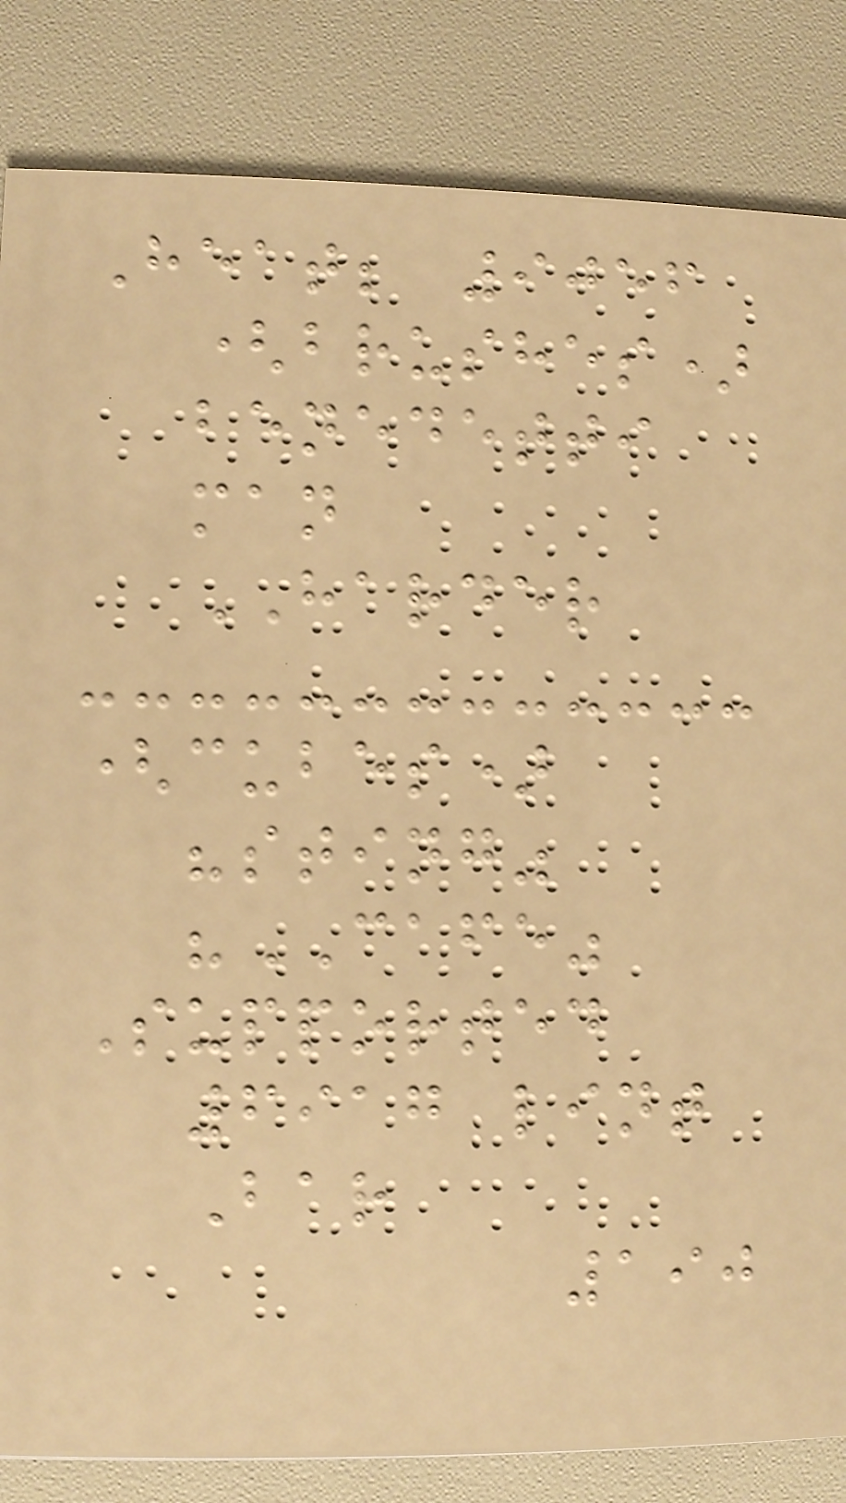Heat; 9056
(brushes)
benedetti
man
HARDER
(cubes)
"sting"
"CAFE"
Supported
6917 lint
Bar
190
